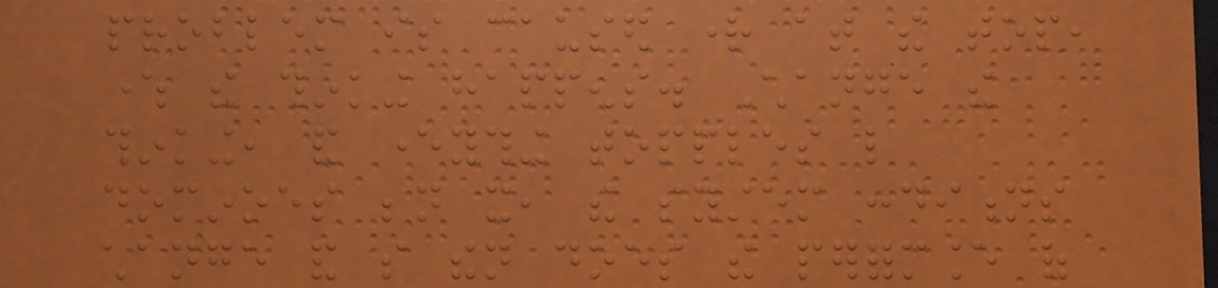problem is caused right at the top,
where the thinking happens. Change the
thinking, and everything topples like
dominoes beneath it, the system conditions
change and so then does the performance of
